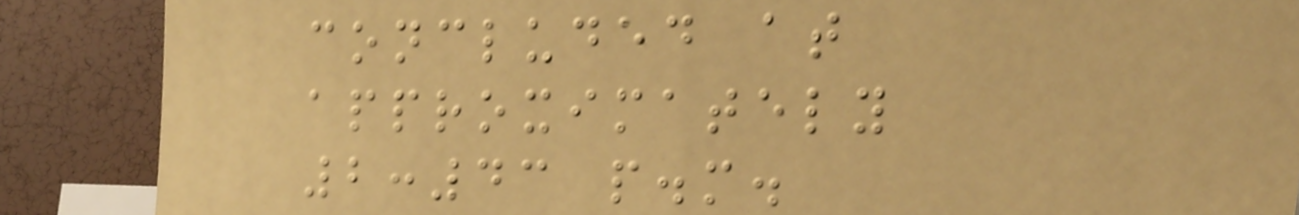concluded at
approximately
2:43 p.m.
